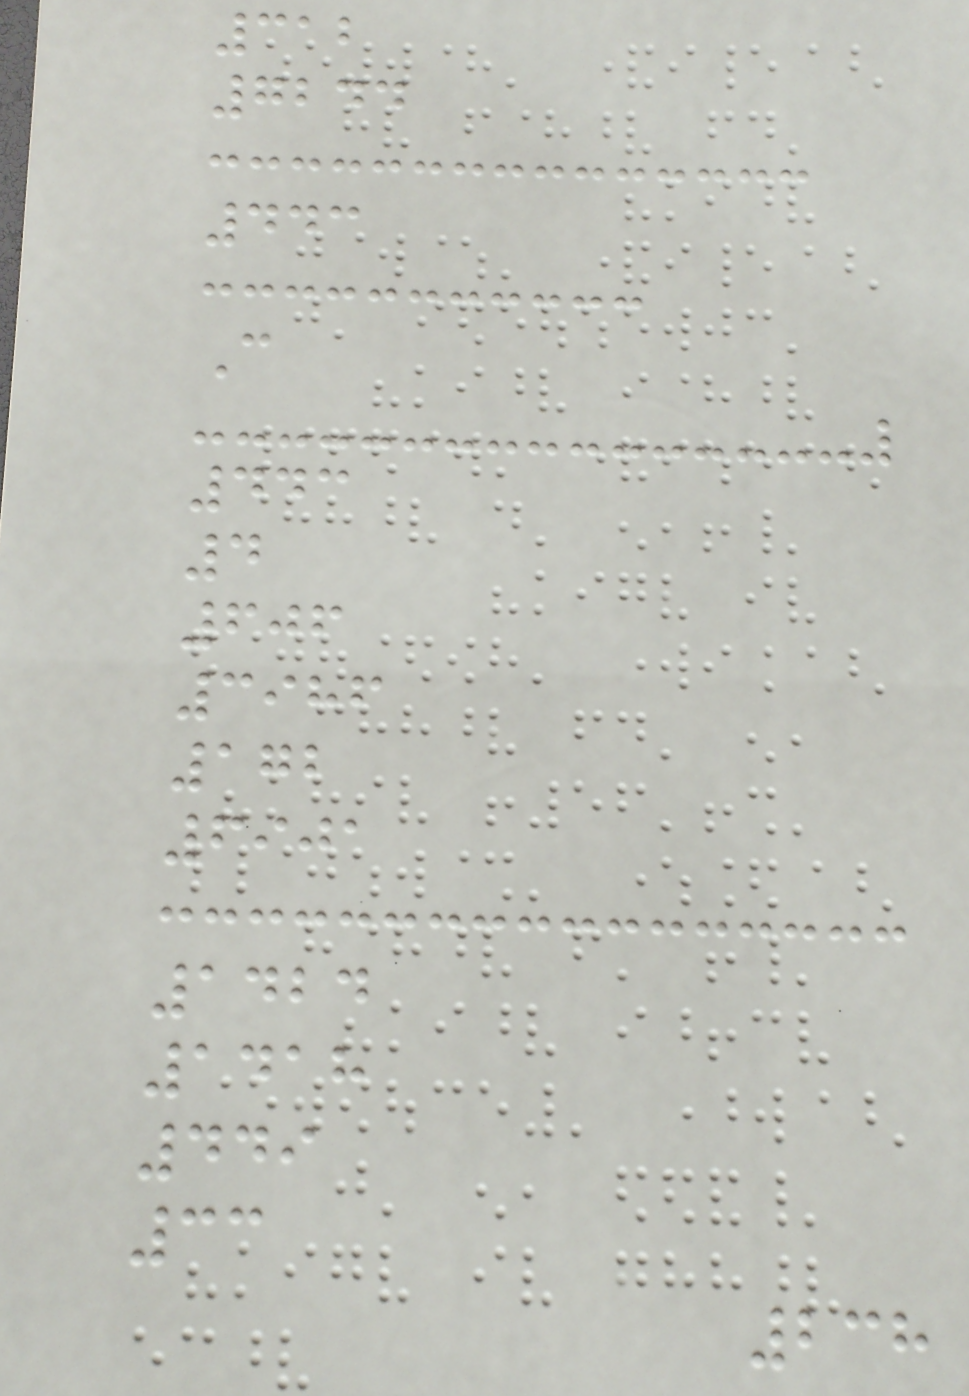312
7244
443
C
443
4
606
3986
172
6901
1424
1418
449
33
238
